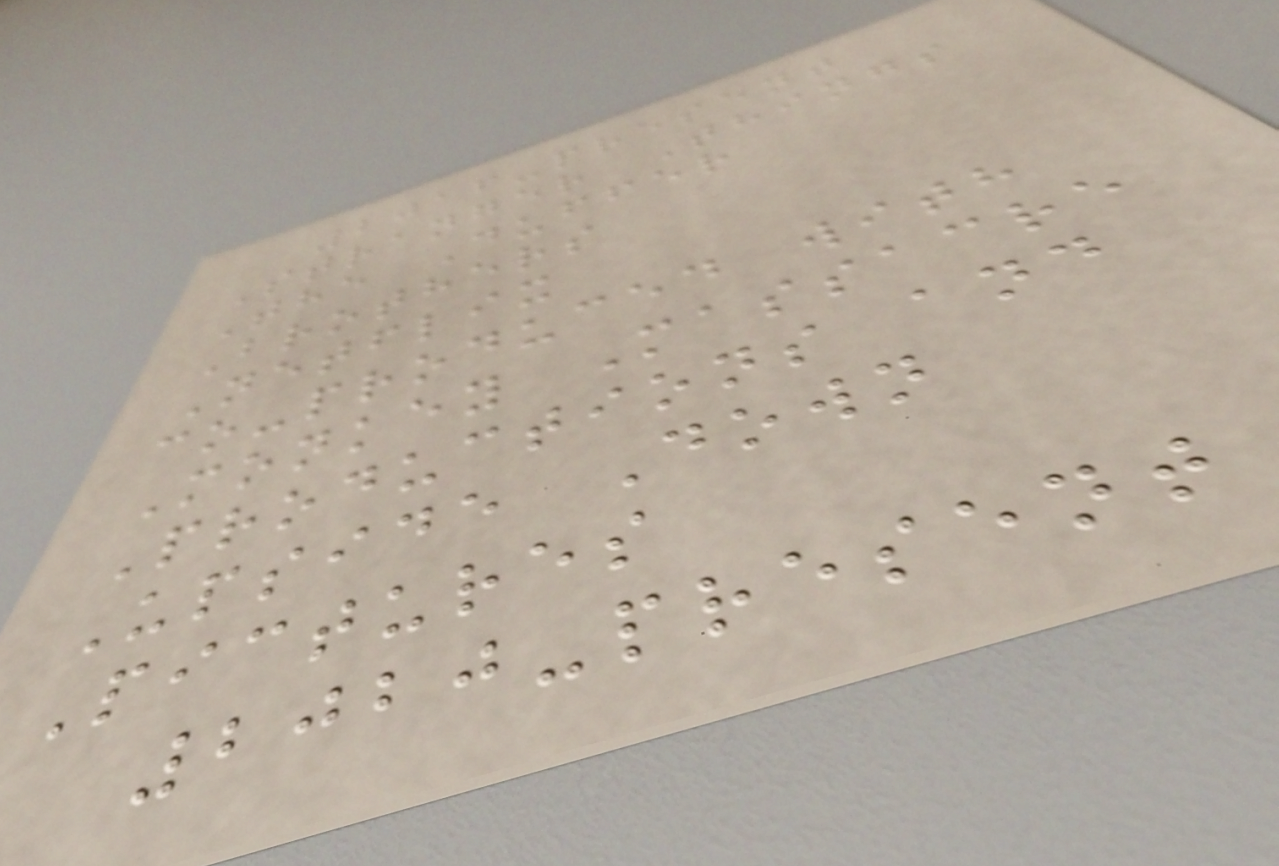2016-present
Stranger Things
The Duffer
Brothers
Netflix
co-produced with
Monkey Massacre
Productions and
Upside Down
Pictures
2020-present
